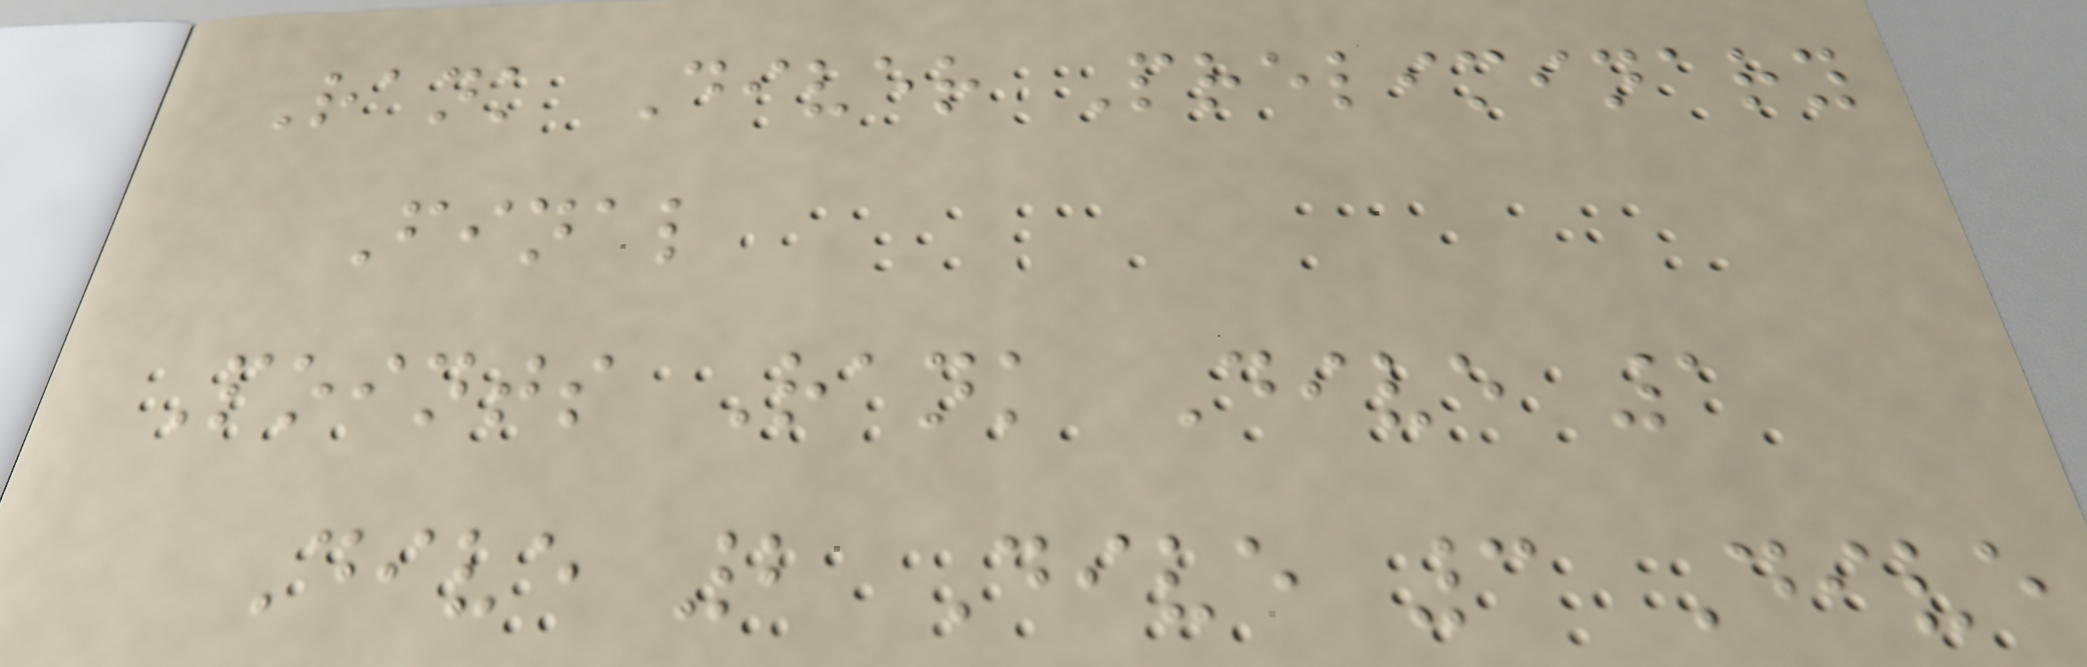Rank Diver Preliminary
Final
Points Rank Dive 1
Dive 2 Dive 3 Dive
